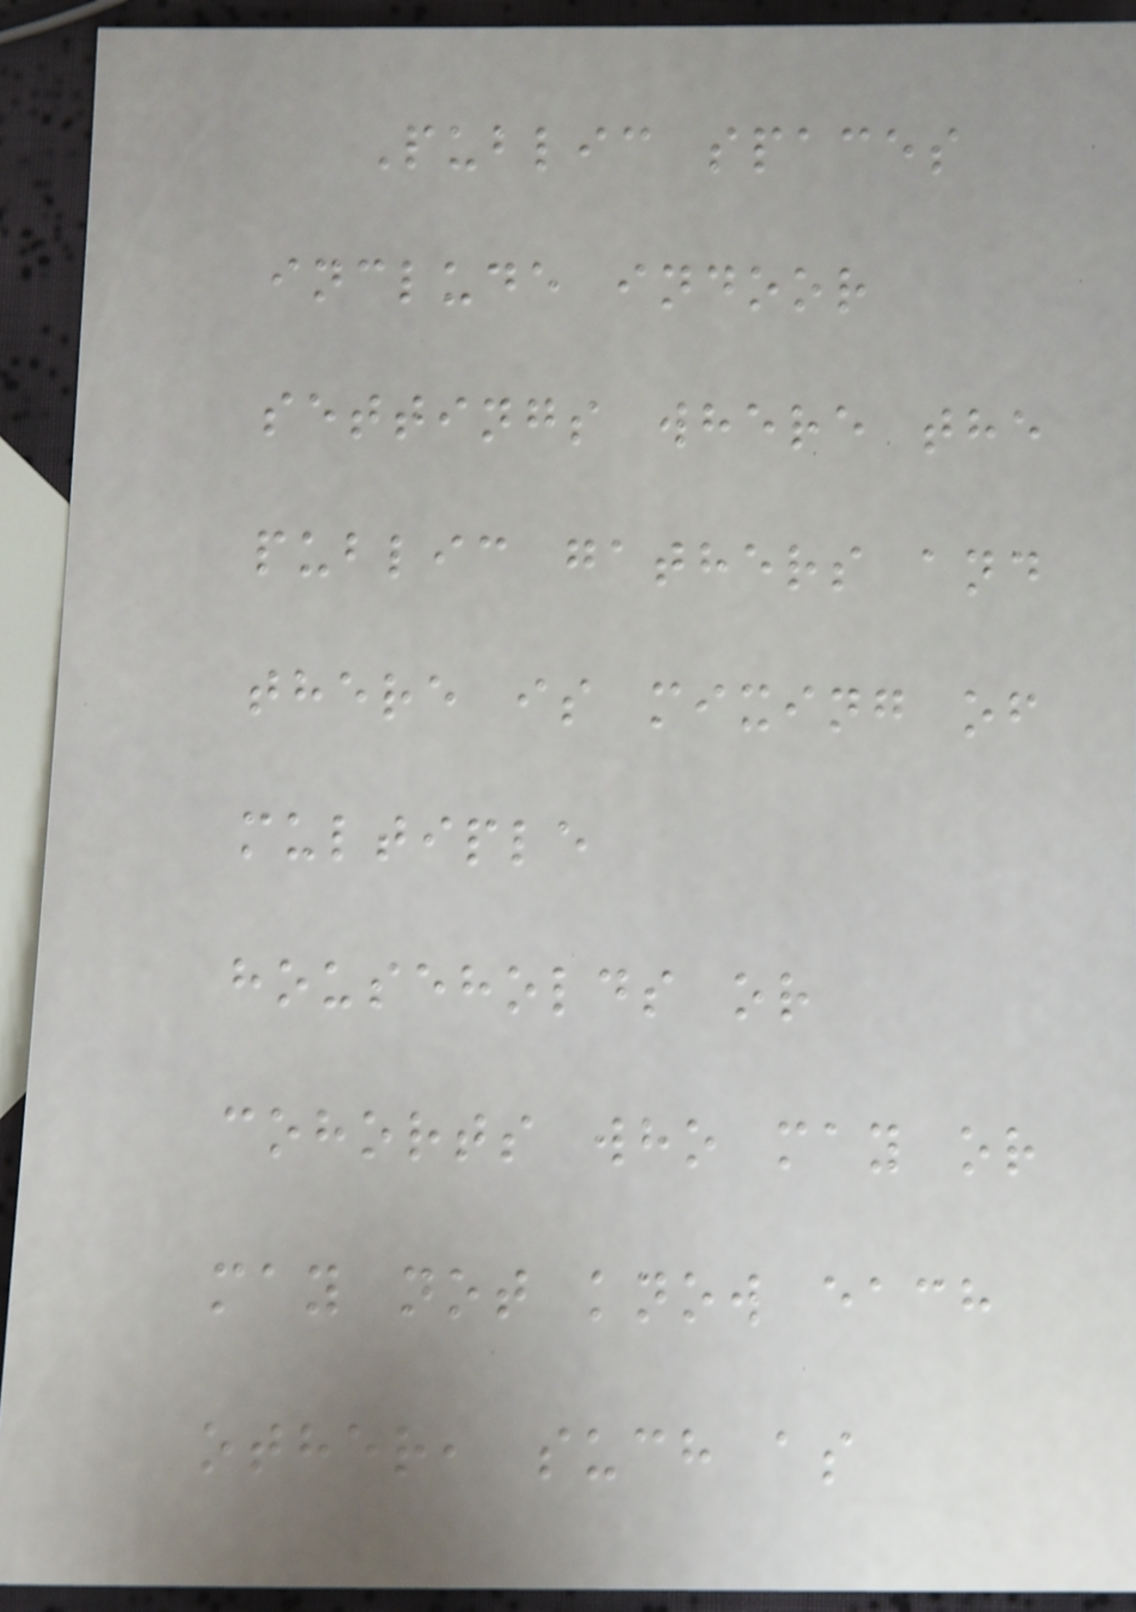Public spaces
include indoor
settings where the
public gathers and
there is mixing of
multiple
households or
cohorts who may or
may not know each
other, such as
